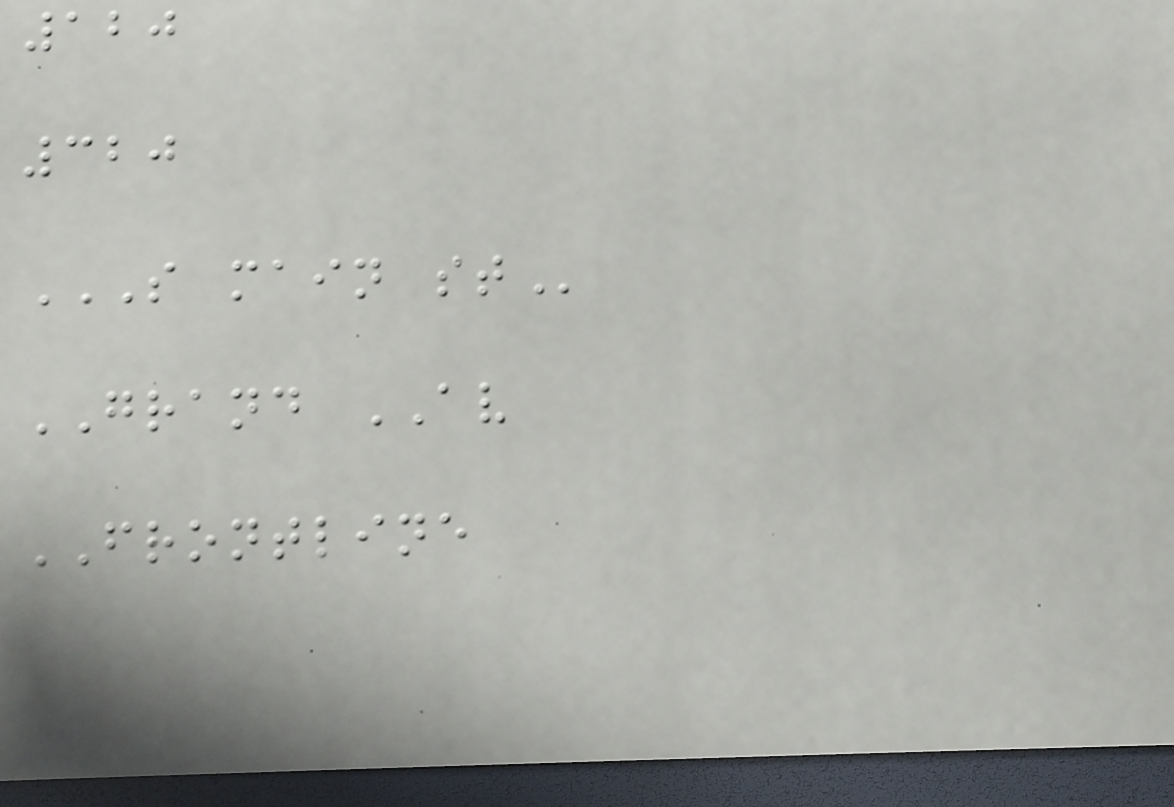120
320
S MAIN ST
GRAND AV
FRONTLINE
